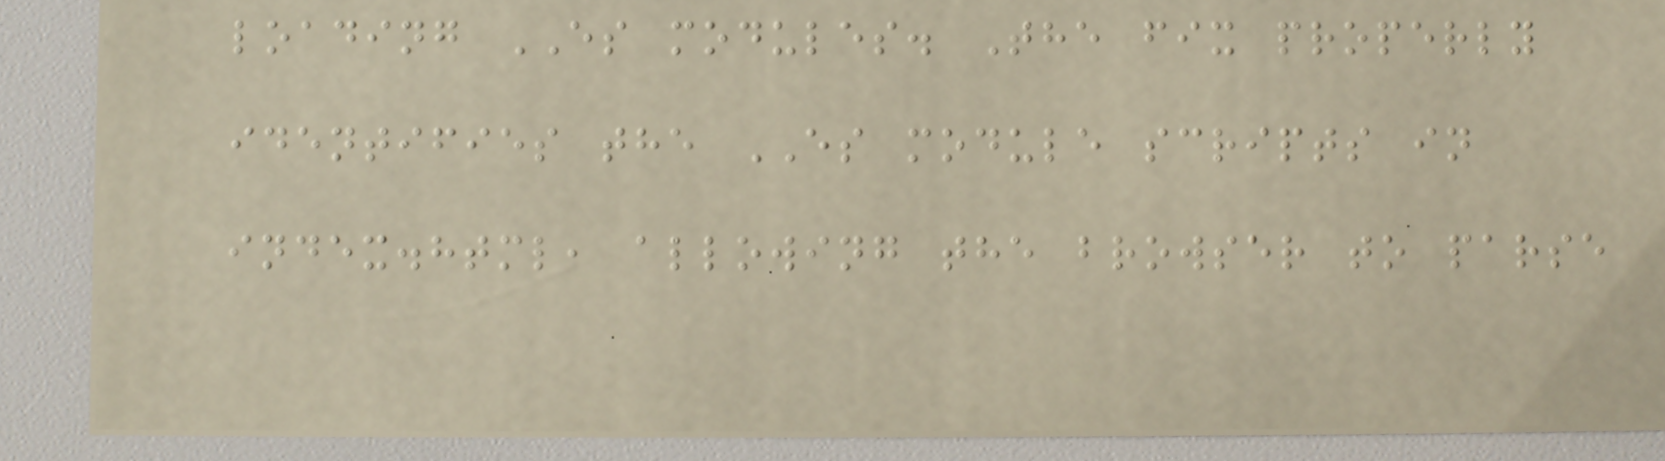loading ES modules. The fix properly
identifies the ES module scripts in
index.html, allowing the browser to parse
